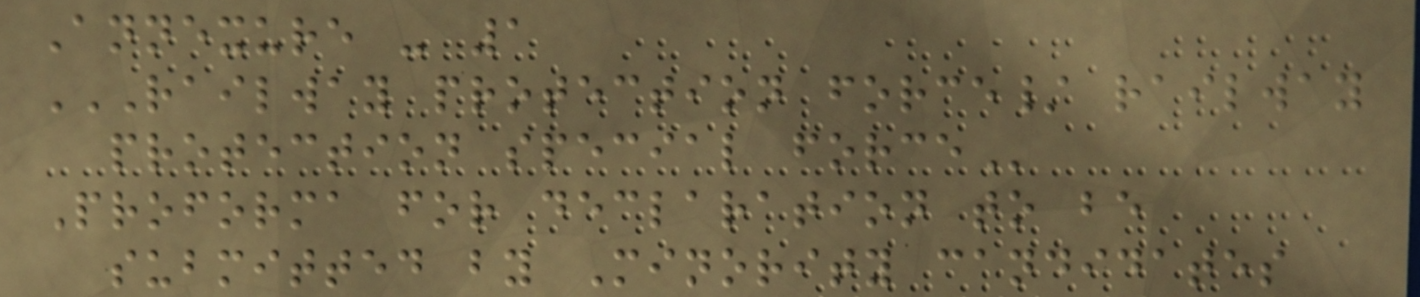Annexure - 1
RAILWAY PROTECTION FORCE/ RAILWAY
PROTECTION SPECIAL FORCE
Proforma for declaration to be
submitted by Minority candidates
